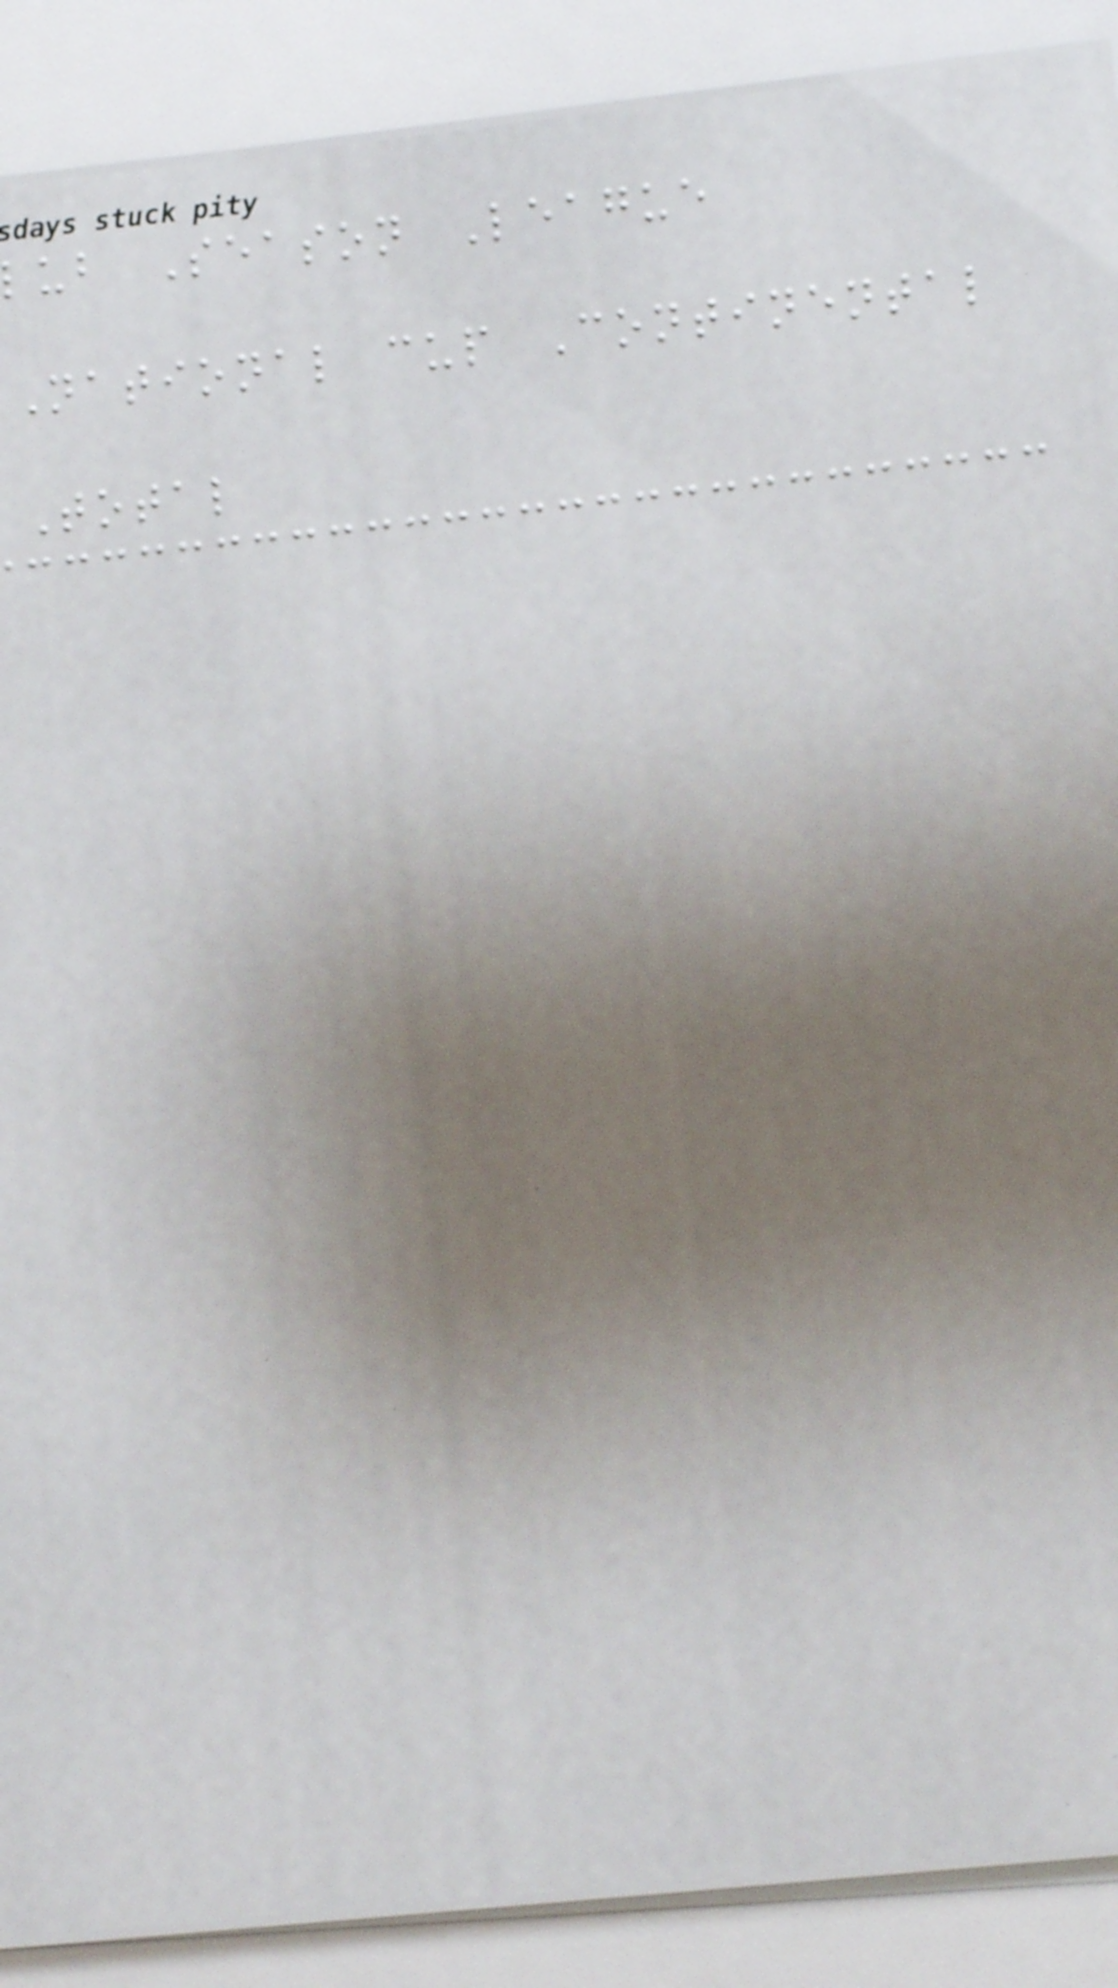ub Season League
National cup Continental
Total
